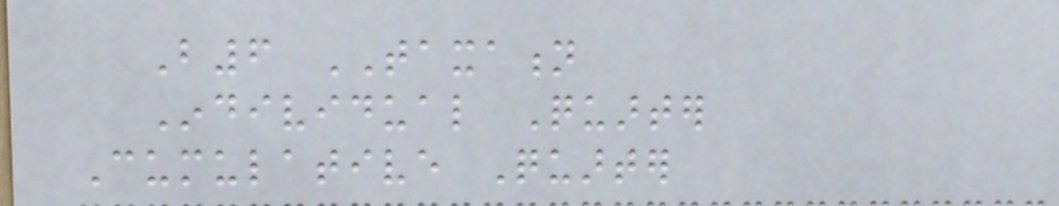B6 TAXATION
Individual Quarter
Cumulative Quarter
